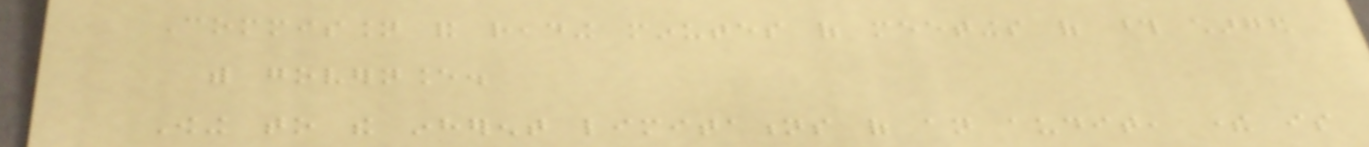Commission and reading minutes of meetings of those charged
with governance.
Owing to the inherent limitations of an audit, there is
